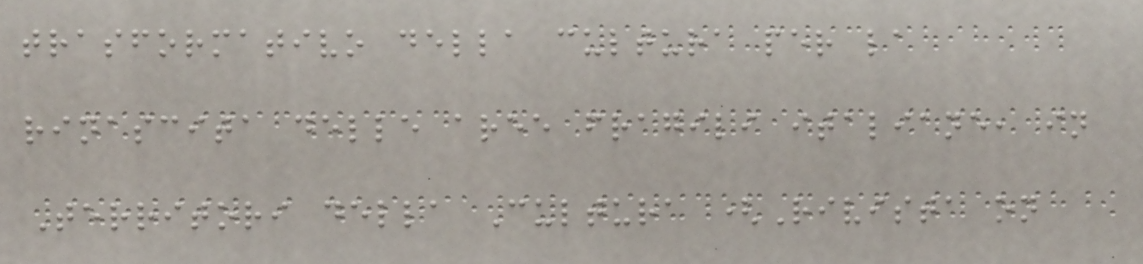trasformativo della cultura per la
rinascita delle aree fragili italiane, in
Territori della Cultura (Rivista on
